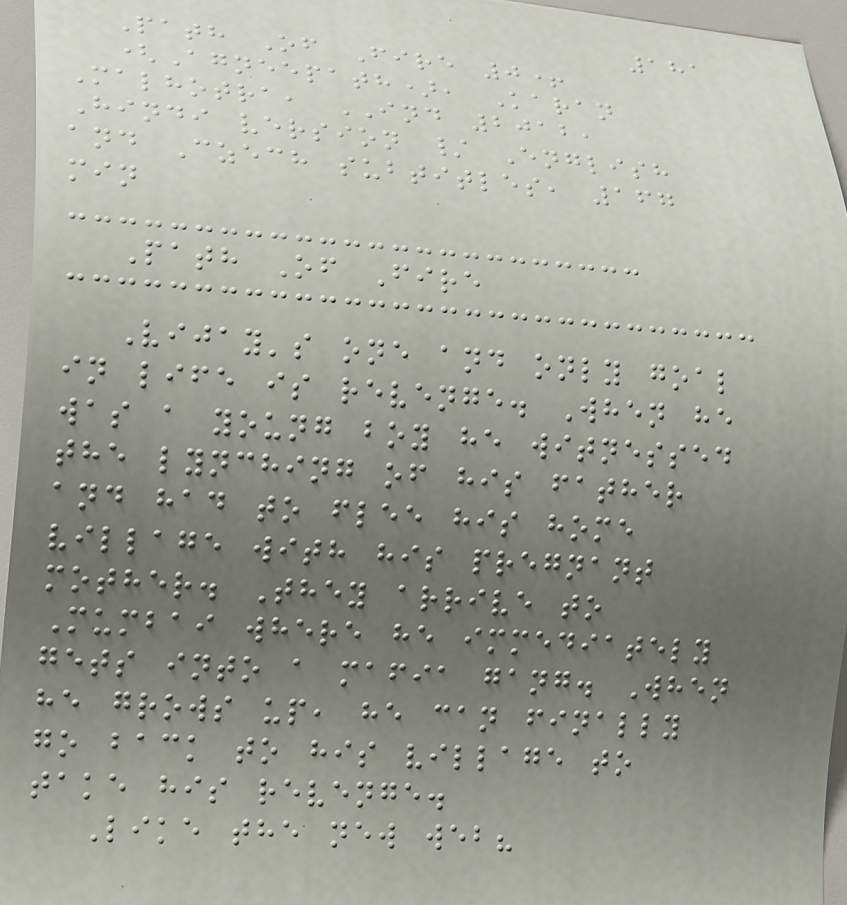181
Path Of Fire 0+
(Agneepath), Karan
Malhotra, IND 2012,
Hindi version / English
and Czech subtitles, 167
min
Path Of Fire
Vijay's one and only goal
in life is revenge. When he
was a young boy he witnessed
the lynching of his father
and had to flee his home
village with his pregnant
mother. They arrive to
Mumbai where he immediately
gets into a mafia gang. When
he grows up, he can finally
go back to his village to
take his revenge.
Like the new web?
